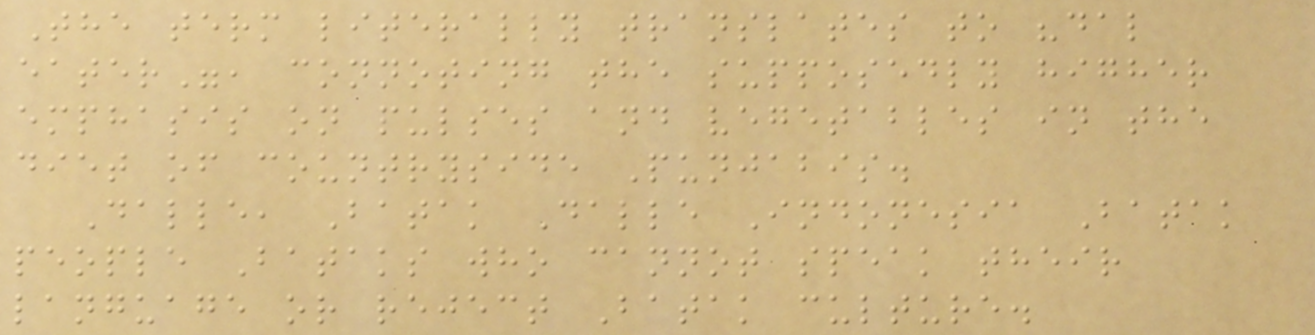The term literally translates to "dal
eater", connoting the supposedly higher
emphasis on pulses and vegetables in the
diet of countryside Punjabis.
Dalle, Batak Dalle Indonesia Batak
people Bataks who cannot speak their
language or reject Batak culture.
